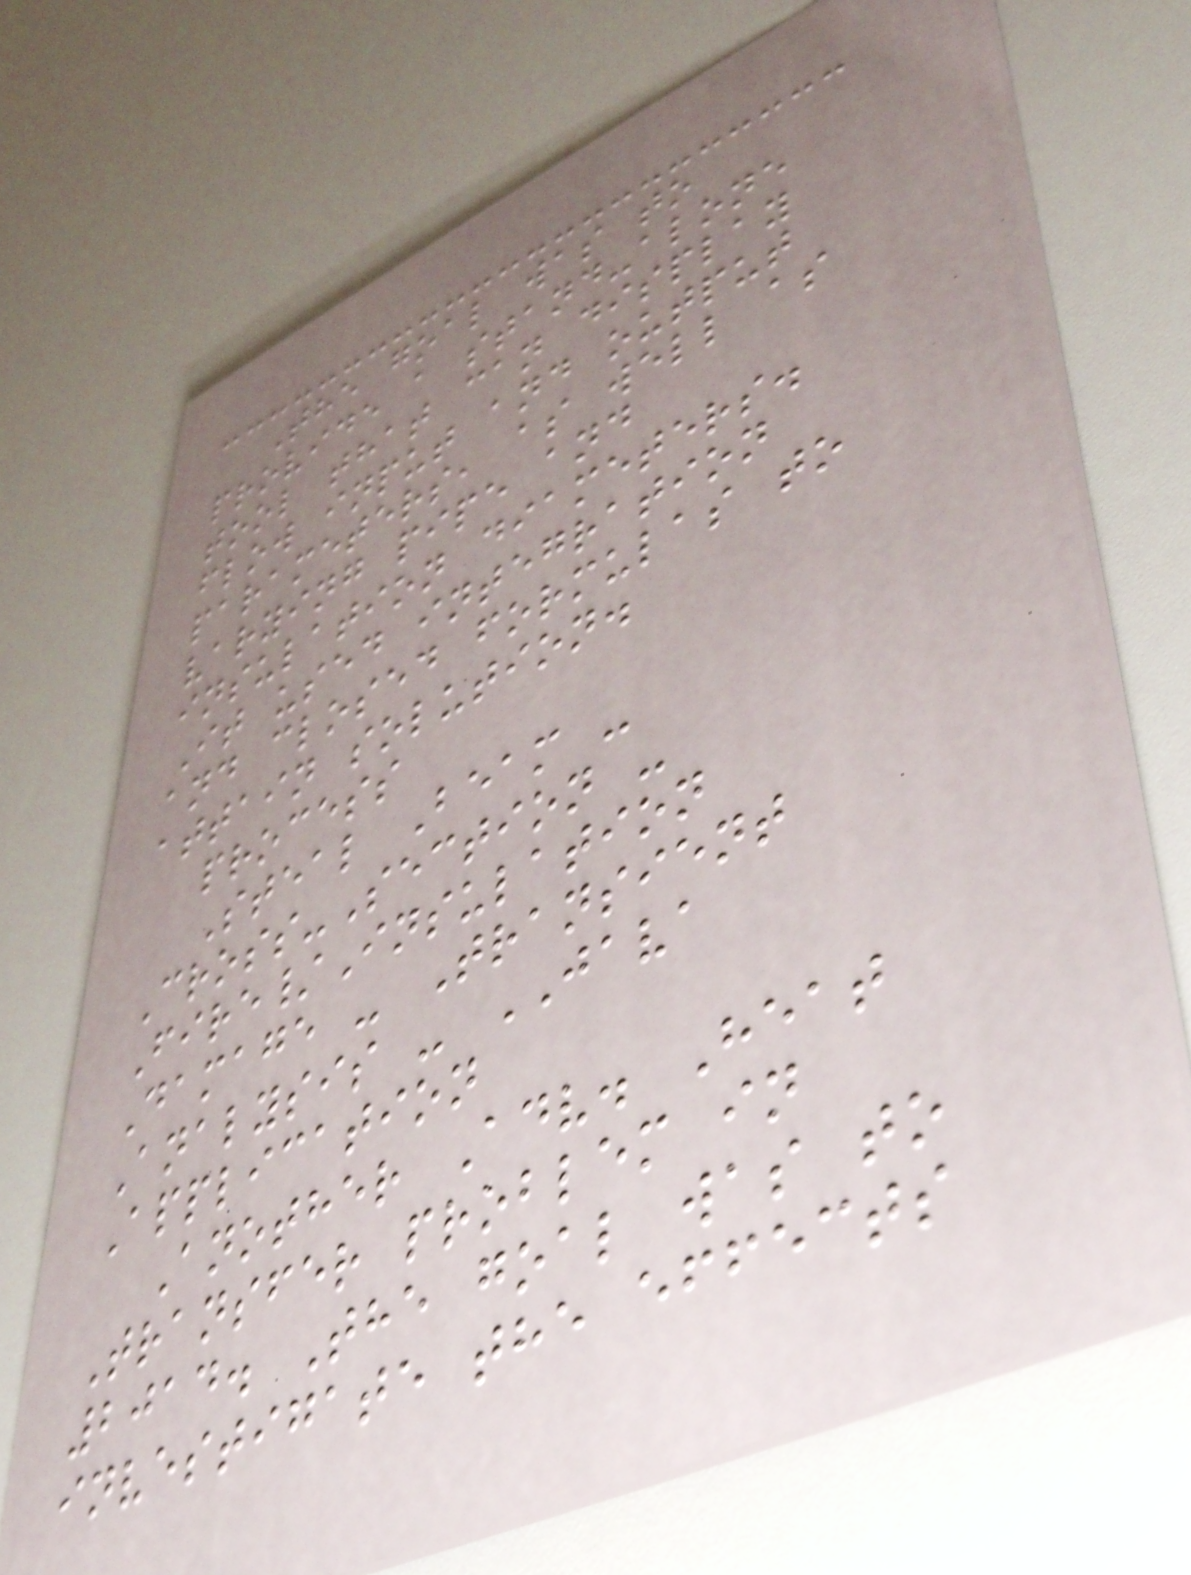The goal was to
provide a stand-alone
tool that can display
flow input and output
parameters, as well as
varying pipe and
insulation diameters.
It used integration
and closed formulas to
attain solution.
process
Steal Beam -
Cross-Section -
Fire/Insulation
Damage - Transient
Analysis - JAVA
Application
Another Adv. Heat
Transfer problem in
2014. The goal was to
investigate the effects
